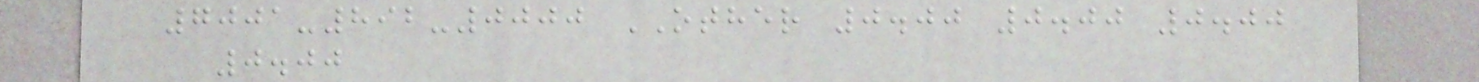7001-892-0000 OTHER 0.00 0.00 0.00
0.00
